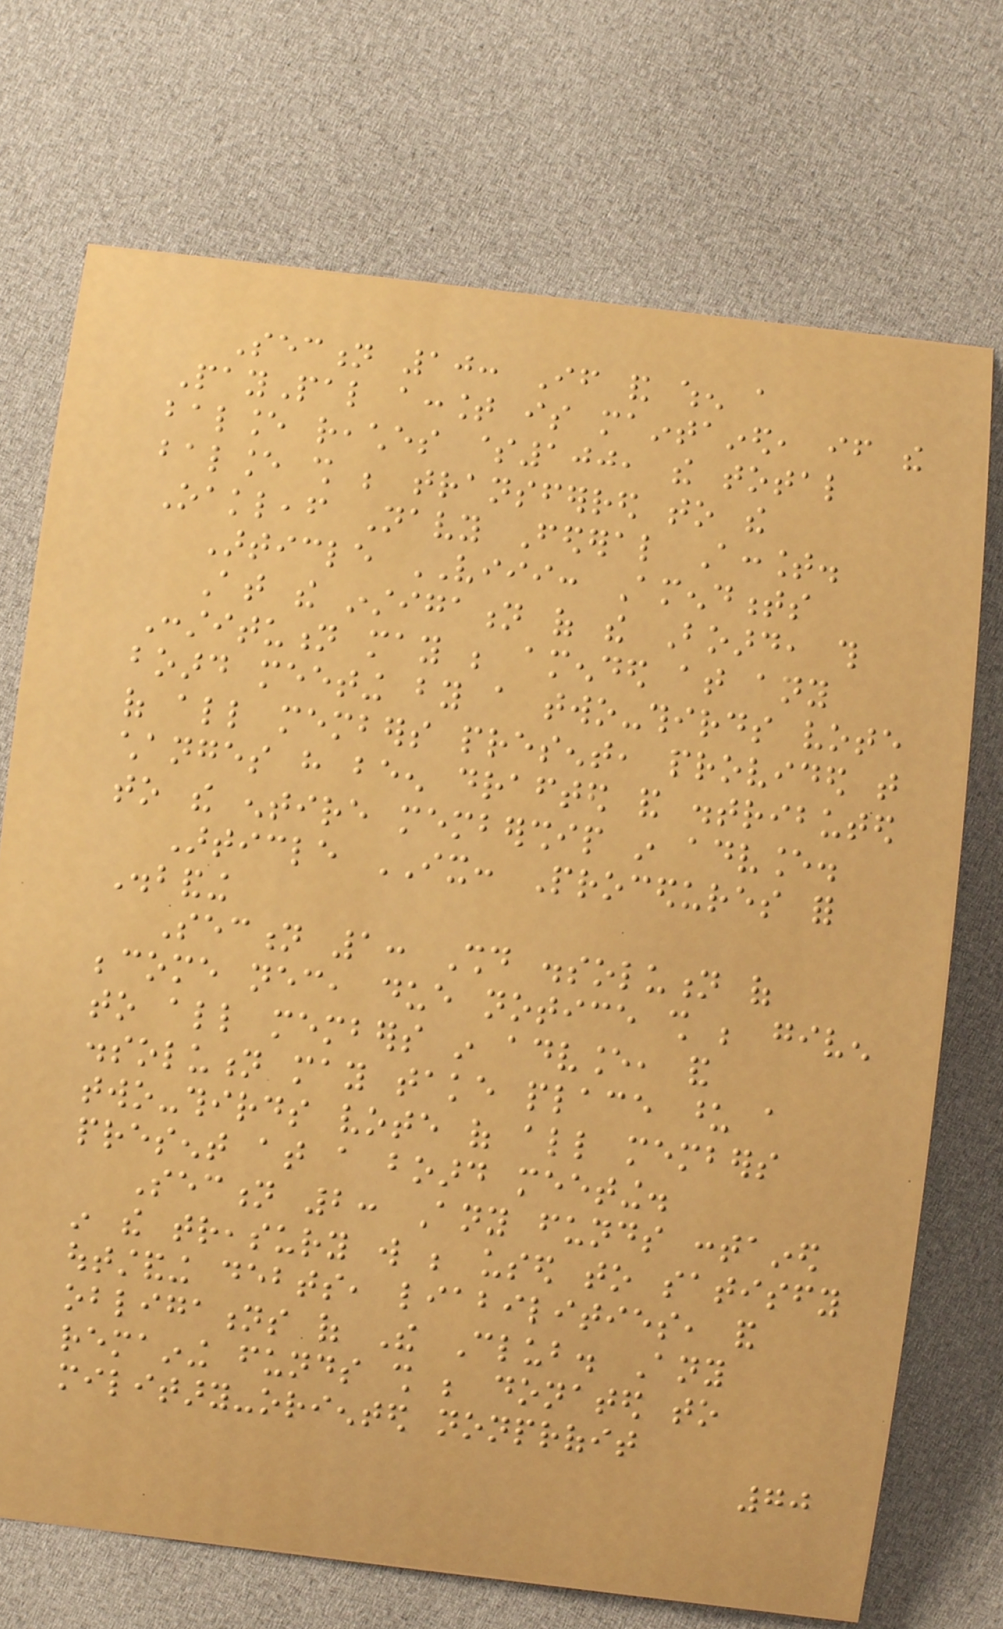Section 10: If and when a
PayPal account is maintained, if the
balance reaches $100, the total
balance shall be transferred to the
Oakleaf Navy Federal Account.
Article VIII: Amendments
At the instigation of the Board, this
Constitution may be amended at any
board meeting by a two-thirds vote
of all members present, provided that
changes have been drafted and distributed
to the entire membership in advance.
Article IX: Procedures for
Disbanding
Section 1: Should dissolution of
become necessary, due notice shall be given
to all members in advance, and
dissolution may take place upon a
two-thirds vote of all members
present at a board meeting.
Section 2: Any funds contained
in the treasury will be used to satisfy
outstanding debts, liabilities, and
obligations of The Club. Any
remaining funds shall be donated to
military-oriented nonprofit
70
